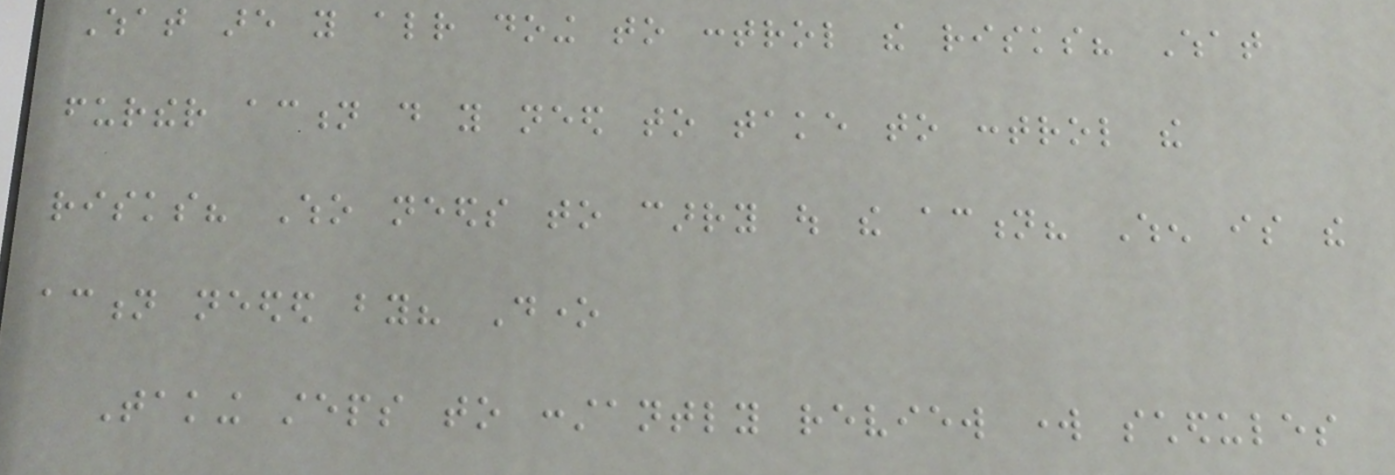What are you already doing to control the risks? What
further action do you need to take to control the
risks? Who needs to carry out the action? When is the
action needed by? Done
Taking steps to constantly review work schedules
